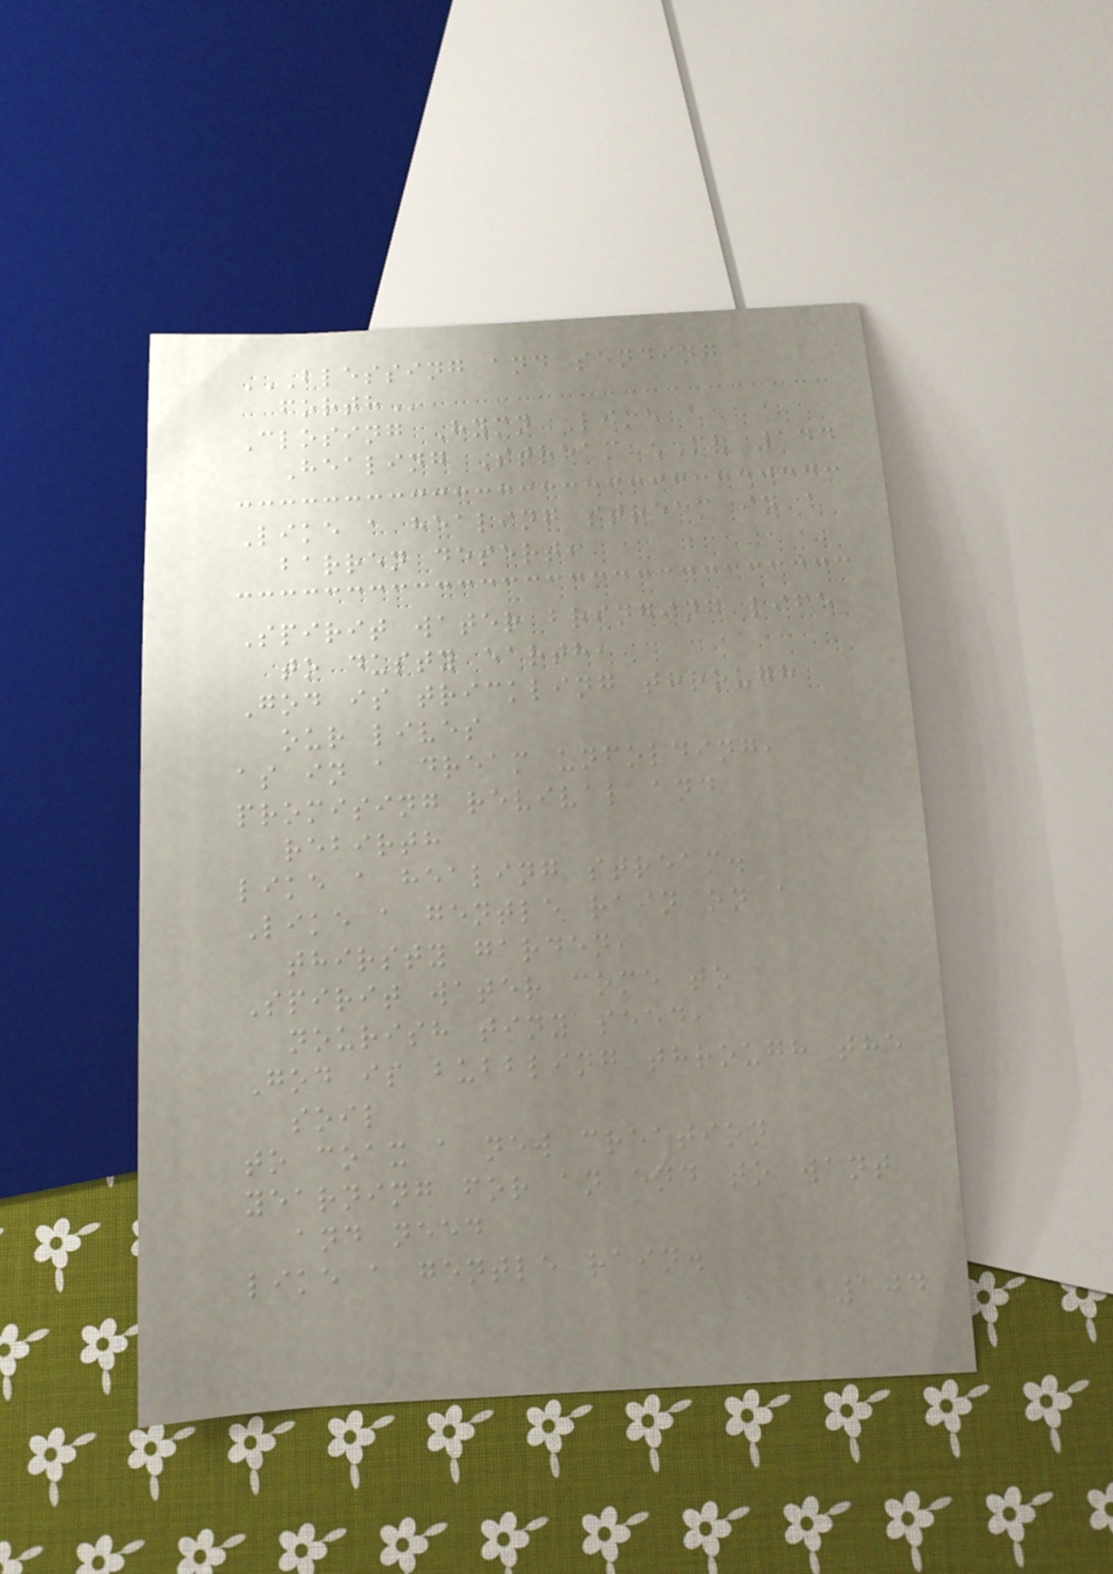BLESSING AND SENDING
FORTH
Closing Hymn Like a
Healing Stream MV 144
Like a healing stream in a
barren desert,
Spirit water bringing life
to dusty earth,
God is trickling through
our lives
as in a dream unfolding,
promising revival and
rebirth
like a healing stream.
Like a gentle rain on a
thirsty garden,
Spirit water come to
nourish tiny seed,
God is bubbling through the
soil
to coax a new creation
yearning for an end to want
and need
like a gentle rain.
104
